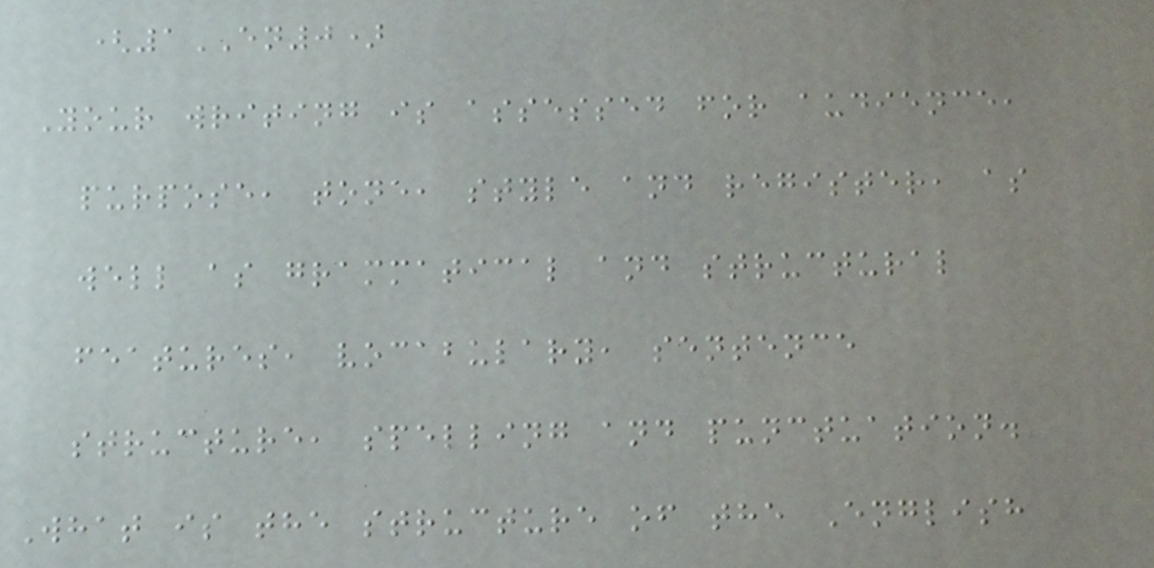(1EN0)
Your writing is assessed for audience,
purpose, tone, style and register, as
well as grammatical and structural
features, vocabulary, sentence
structure, spelling and punctuation.
What is the structure of the English
